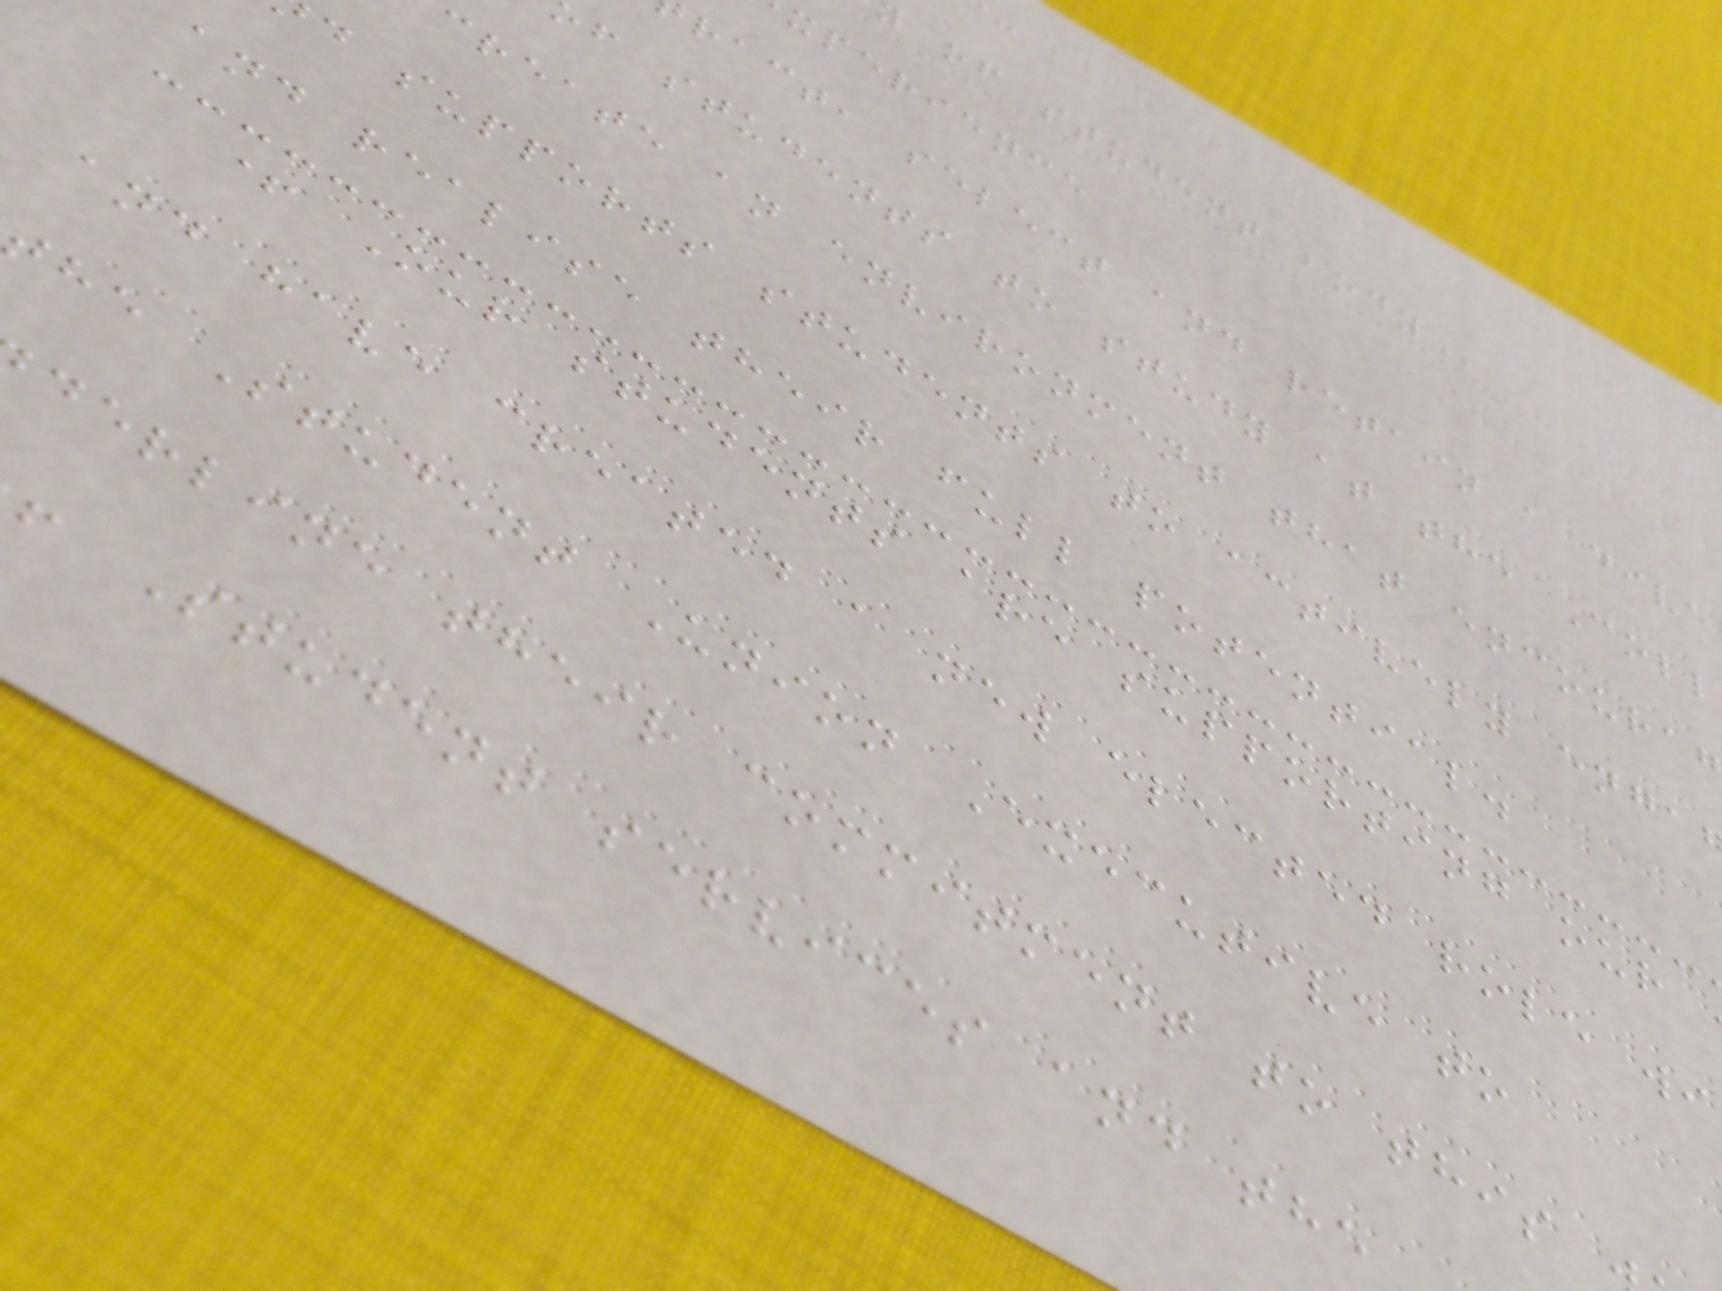of student
xperience
ract, select and retain a dive
f students to study at the Coll
create an environment that encoura
d supports students to actively enga
and realise their full potential.
+ Our students are supporting our
and have created a new elected role wi
he Student Union Executive to
derline their commitment to this
Student services and the
